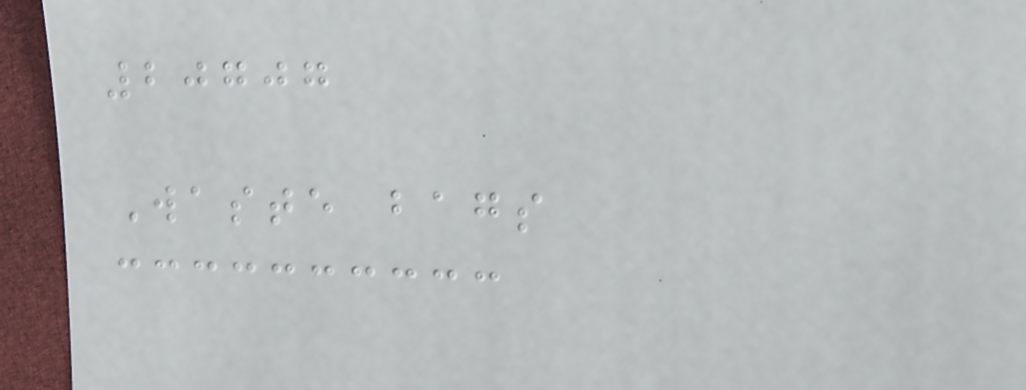20707
Waste bags
